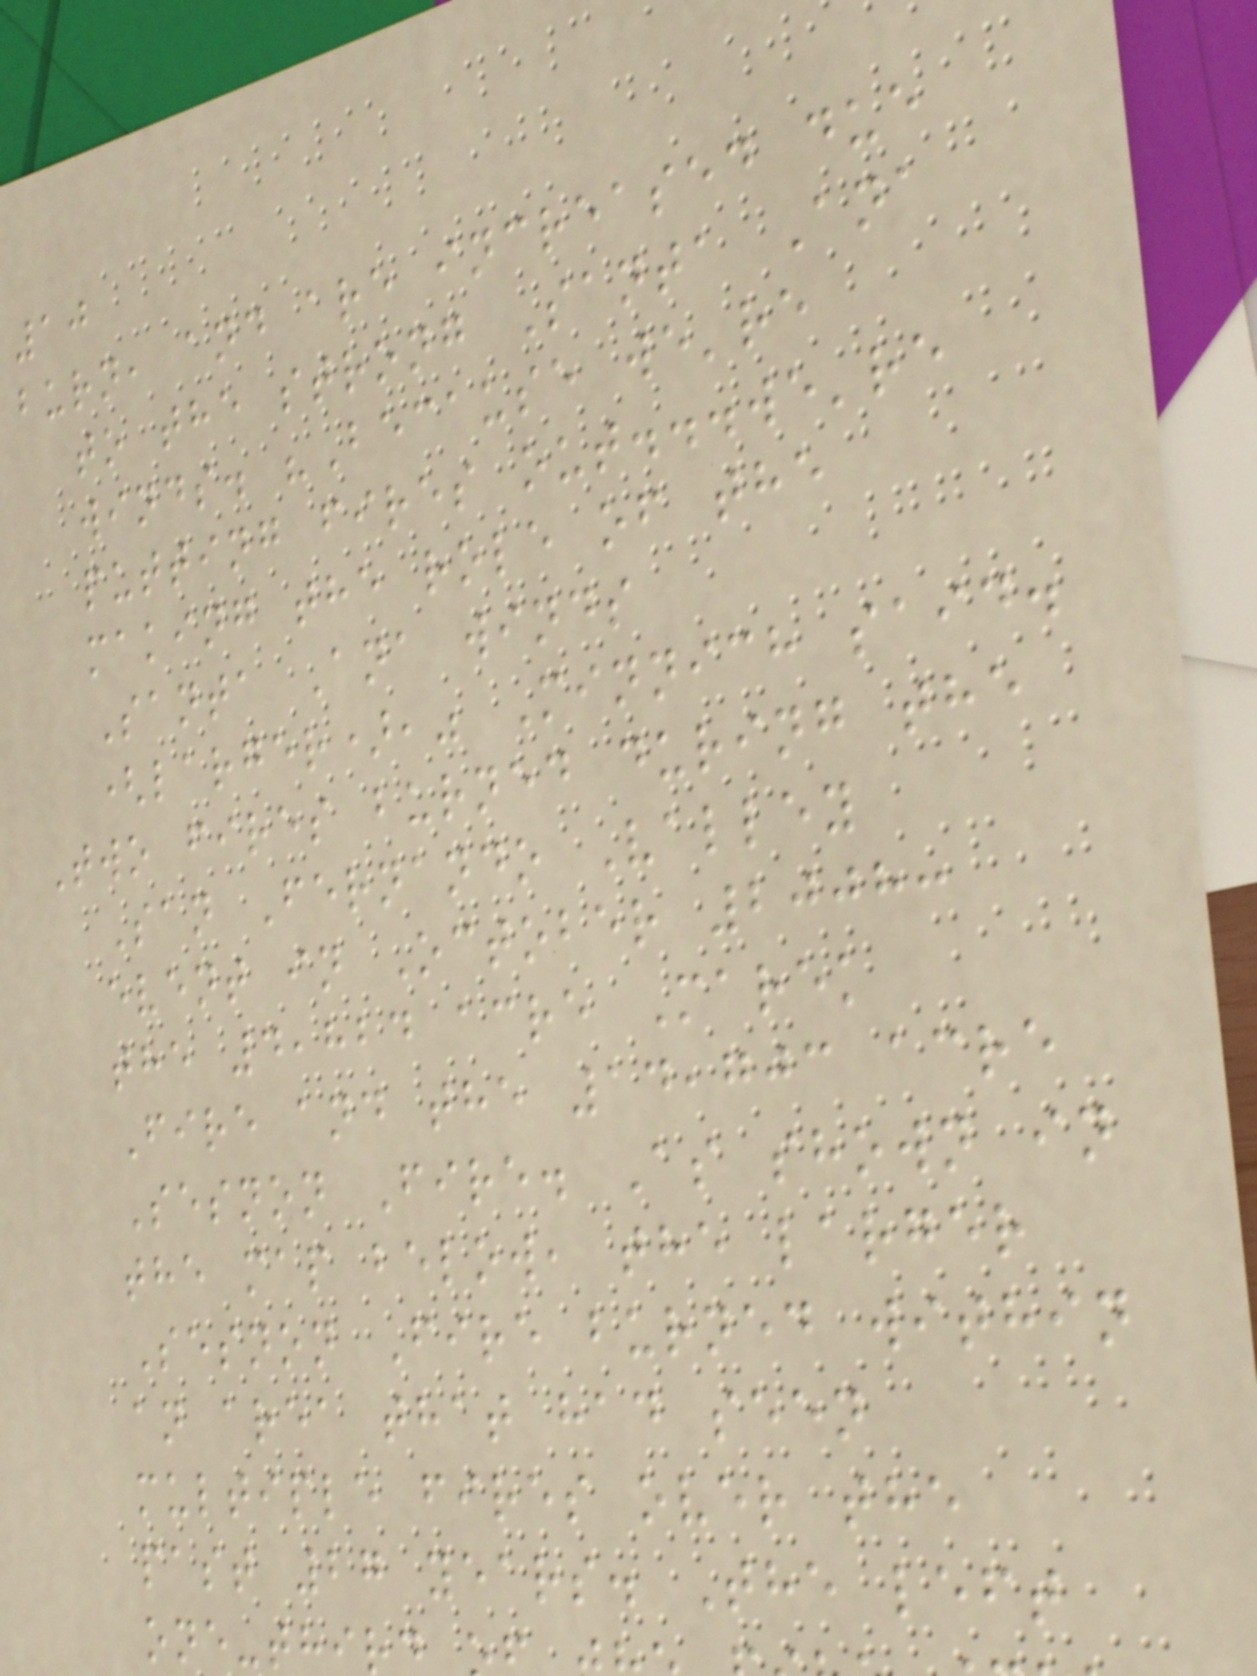10
burn, and are increased due
to the strong Santa Ana
winds. "Because we're
putting fires out...we're
making the role of the
Santa Ana winds
(larger)," Minnich said.
Two fires burned during the
San Fernando Valley
event in October 2008:
the 4,824 acre Marek
Fire and the 14,703 acre
Sesnon Fire. As shown in
the map below, the larger
Sesnon Fire burned within
an area that had seen
multiple fires over the
past 27 years. The left
one-thir
